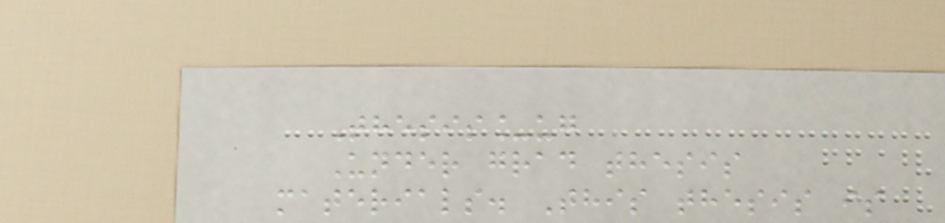Thesis_ug
Under grad thesis
materials. This thesis is
